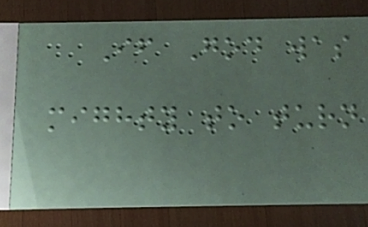If God was
mighty to turn
